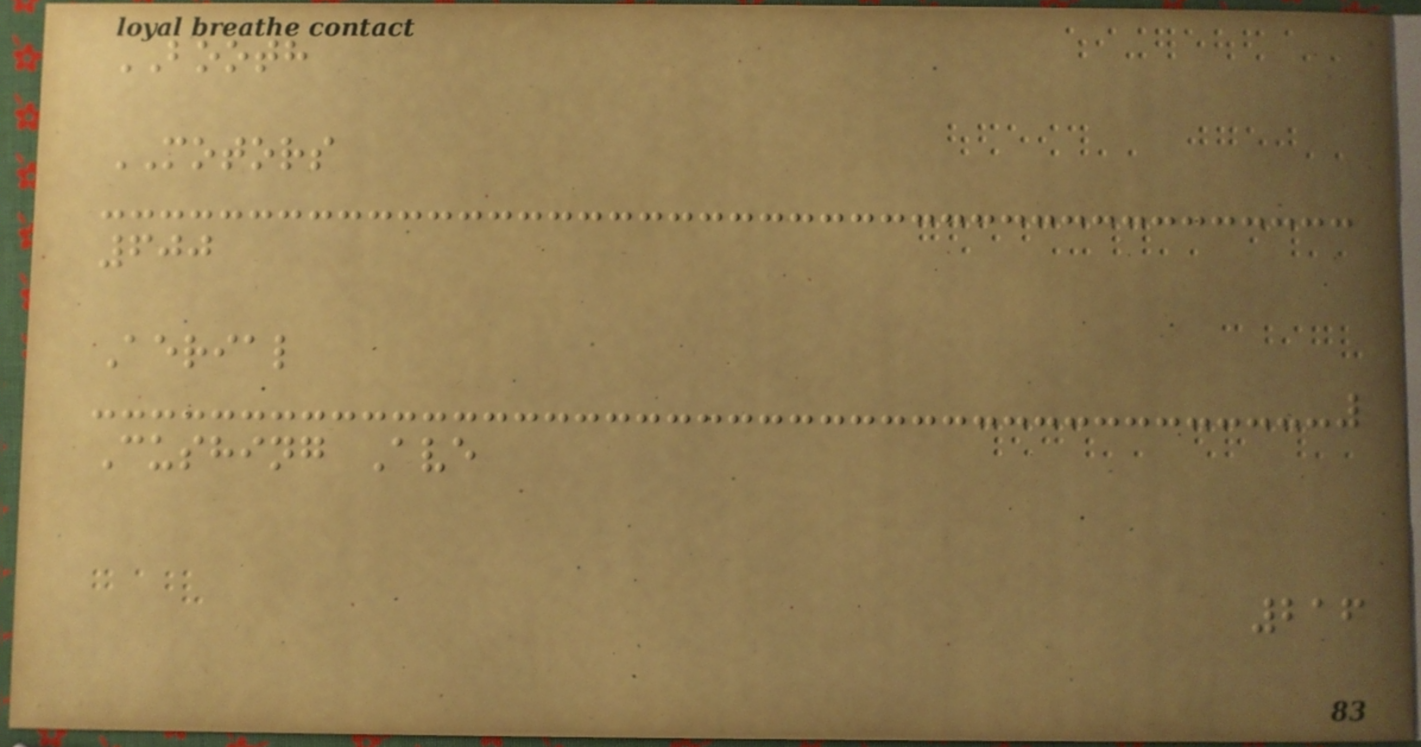BOOTH
MOTORS
600
Aerial
Cushing Ave
216
